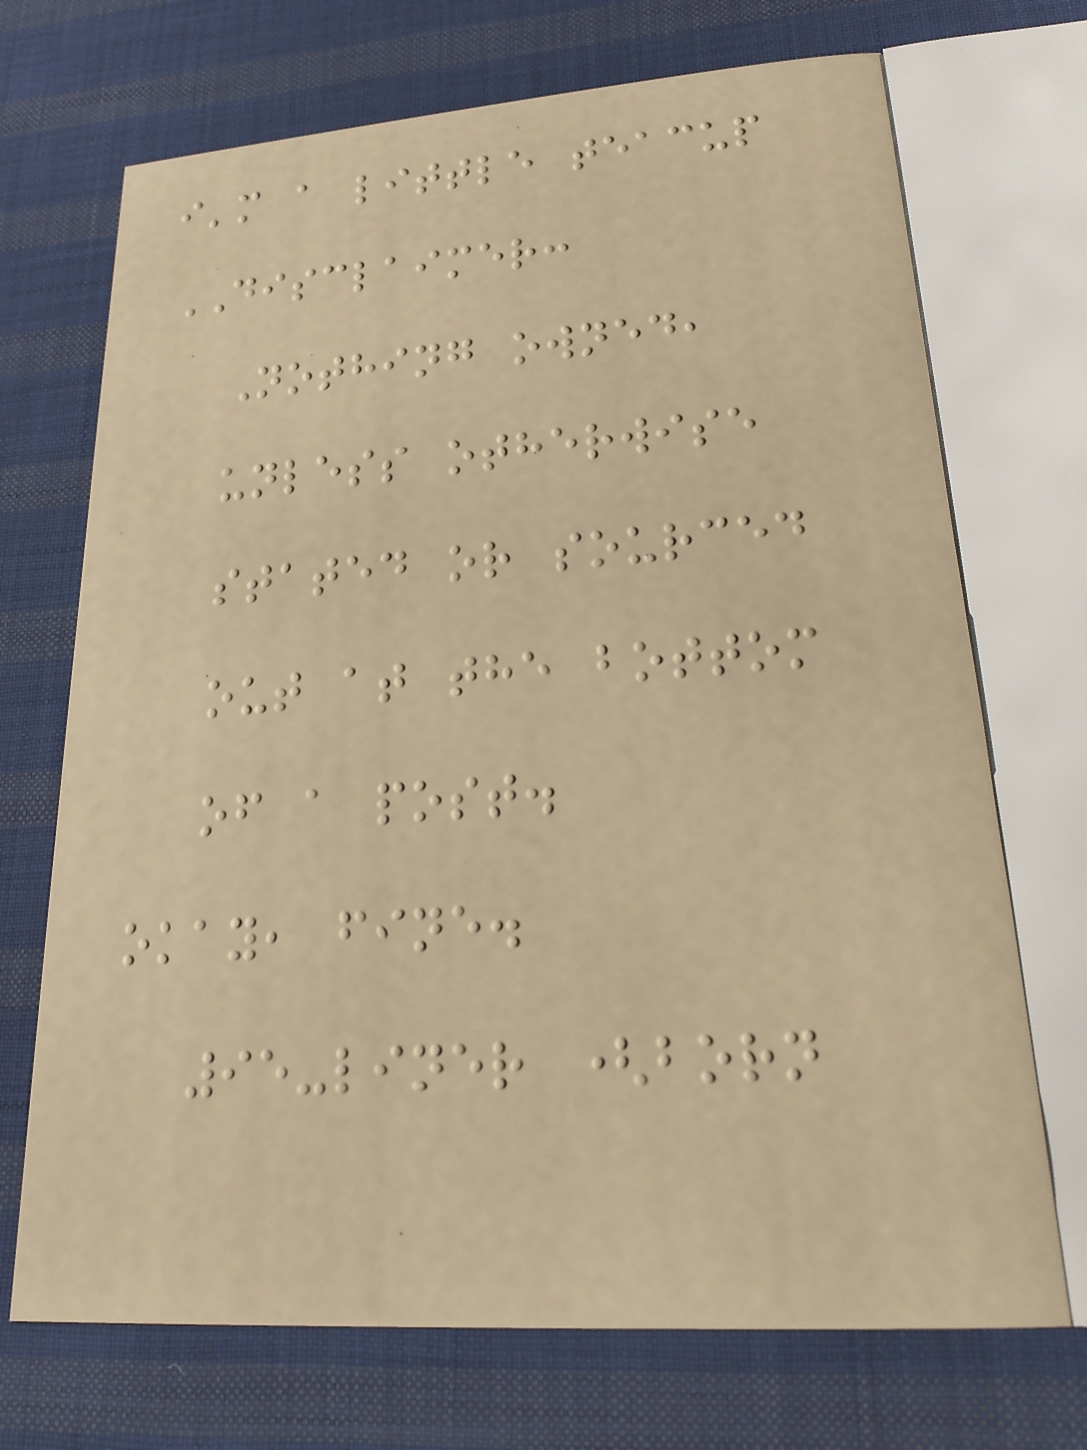i'm a little teacup
DISCLAIMER:
Nothing owned,
unless otherwise
stated or sourced
out at the bottom
of a post.
okay, fine.
95-liner (born
